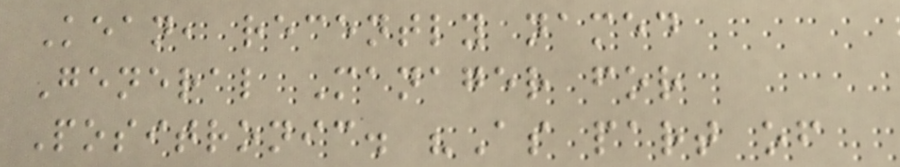Kean, recently named
General Manager for
Positronic. "As part of
